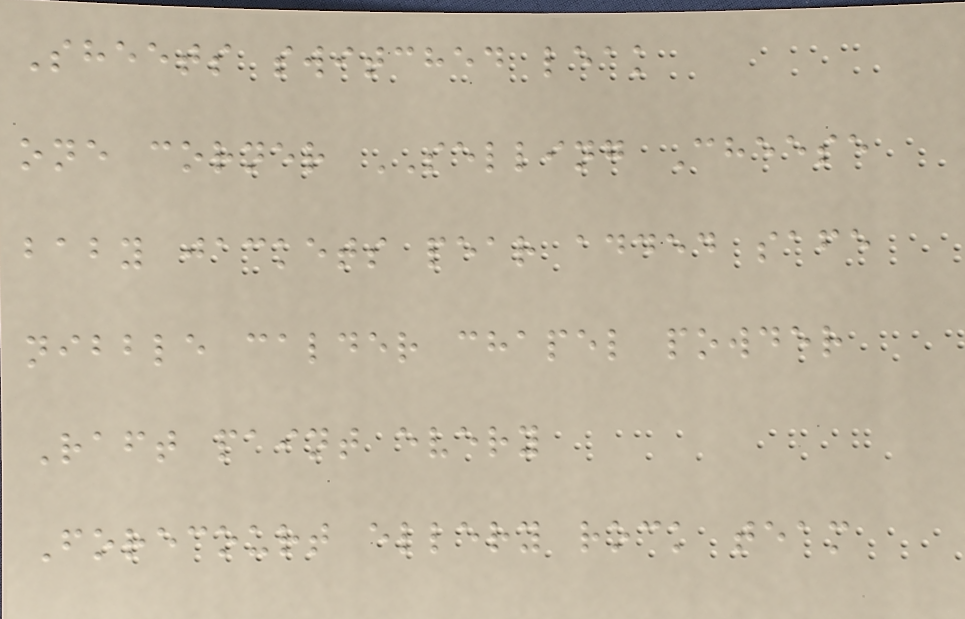Sheets switched leak
one corner SELLING Cheese
baby jackets pear added safe
nibble calder chapel powder
Raft paint every
Forecourt ellery rock team
